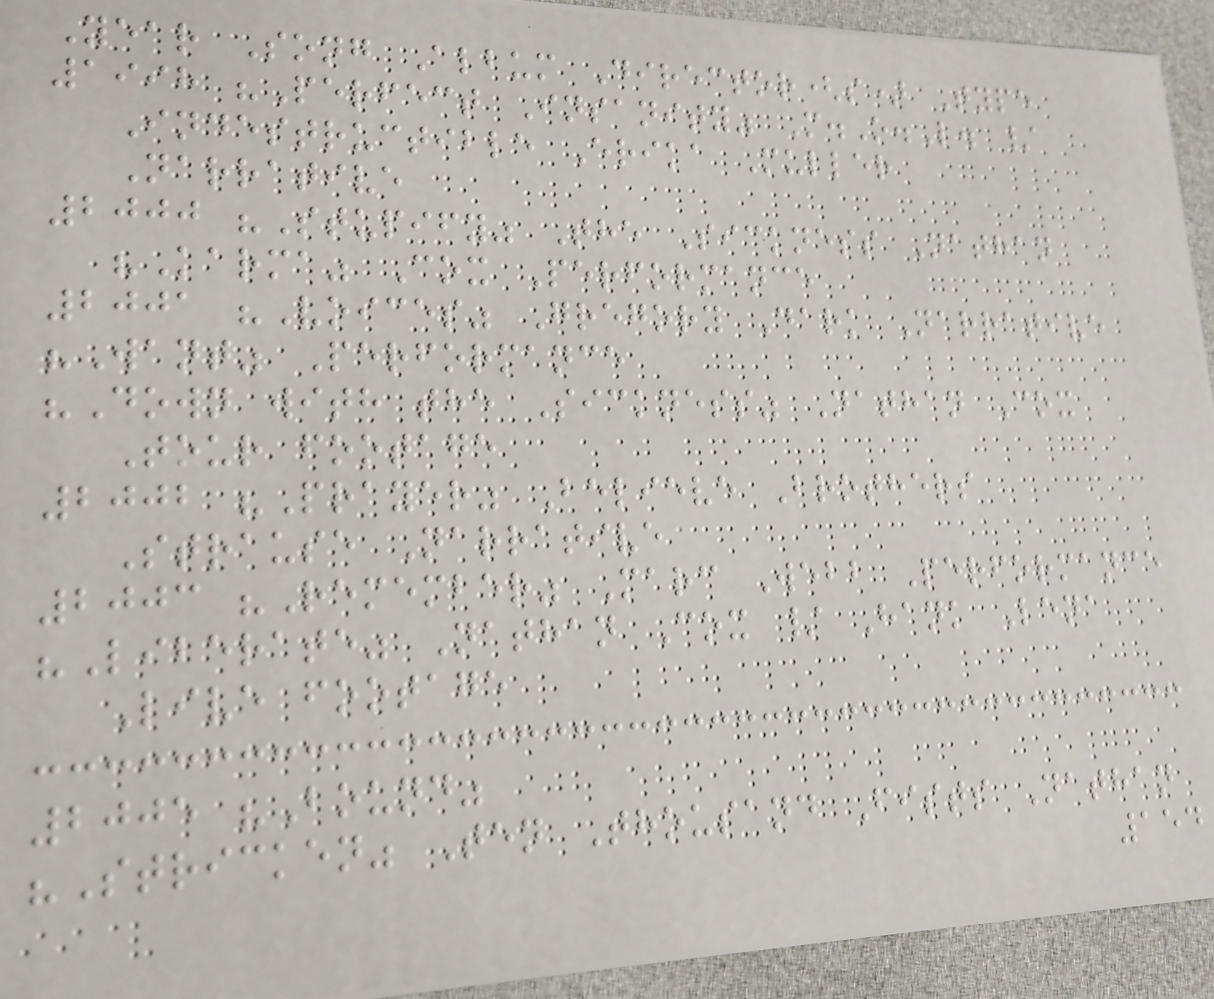Year Song Album Director(s) Type
1998 "Perfect Insanity" M.O.L. /
Indestructible Erika Muller
Narrative
2000 "Stupify" The Sickness Nathan
"Karma" Cox Performance
2001 "Voices" Gregory Dark Narrative
"Want" Performance
"Down with the Sickness" Nathan Cox
Tour footage
2002 "Prayer" Believe Brothers
Strause Narrative
2003 "Remember" Marc Webb Performance
"Liberate" Nathan Cox / Hank Lena
Live footage
2005 "Bound"
"Stricken" Ten Thousand Fists Nathan
154
